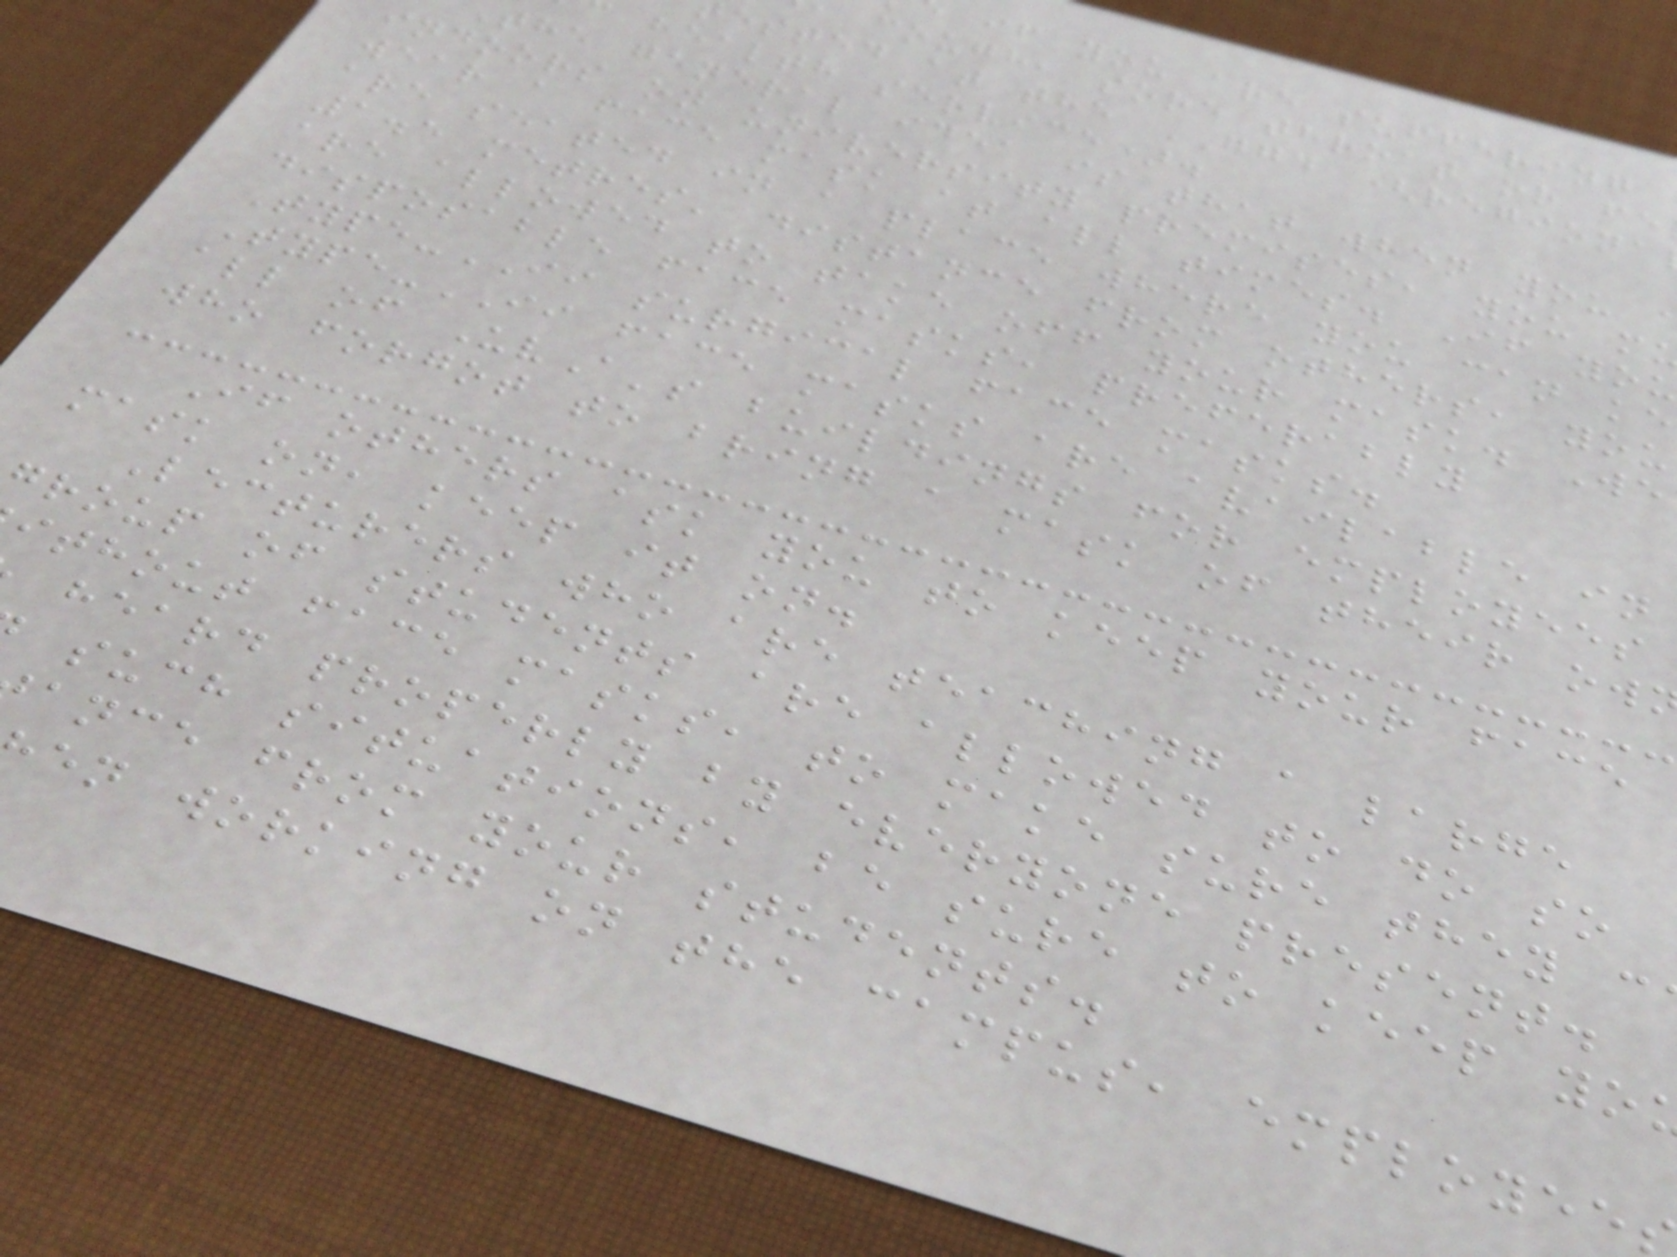if you are suffering
cough, sore throat or fe
ested at the GGD (regiona
health service).
the general idea is that when you
indoors on university premises, you m
wear a face mask at all times. If yo
are seated in a place where you can ke
1.5 metres' distance from others, you
are allowed to take off your mask. We
disposable face masks, preferably
Type-II surgical face masks.
Type-II face masks are available in
all of UvA's buildings for employees
who forgot to bring a mask of their ow
If others ask you to keep your face
mask on, keep it on.
Lecturers who are teaching a large
group of students are allowed to do so
ithout face masks, to make sure they c
heard properly by everyone present.
such situations, be sure to keep yo
ance from your students.
en working on the campus, employee
